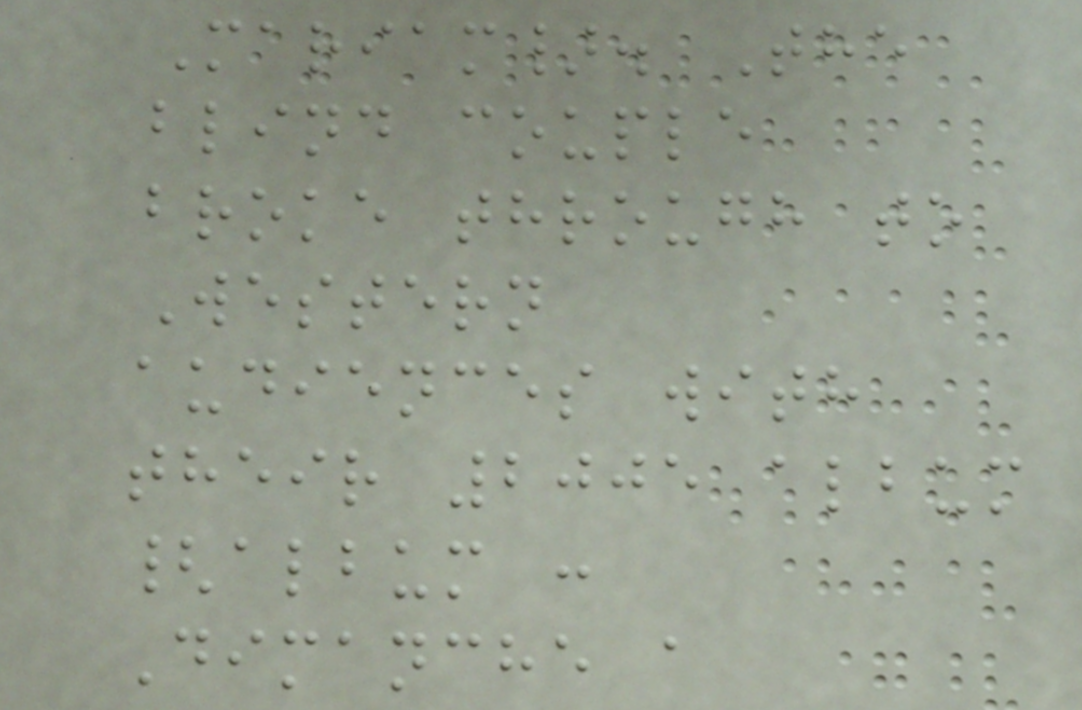Mariam}. The
blind couple
broke through to
Western
audiences with
their 2005 album
{album :
Dimanche a
